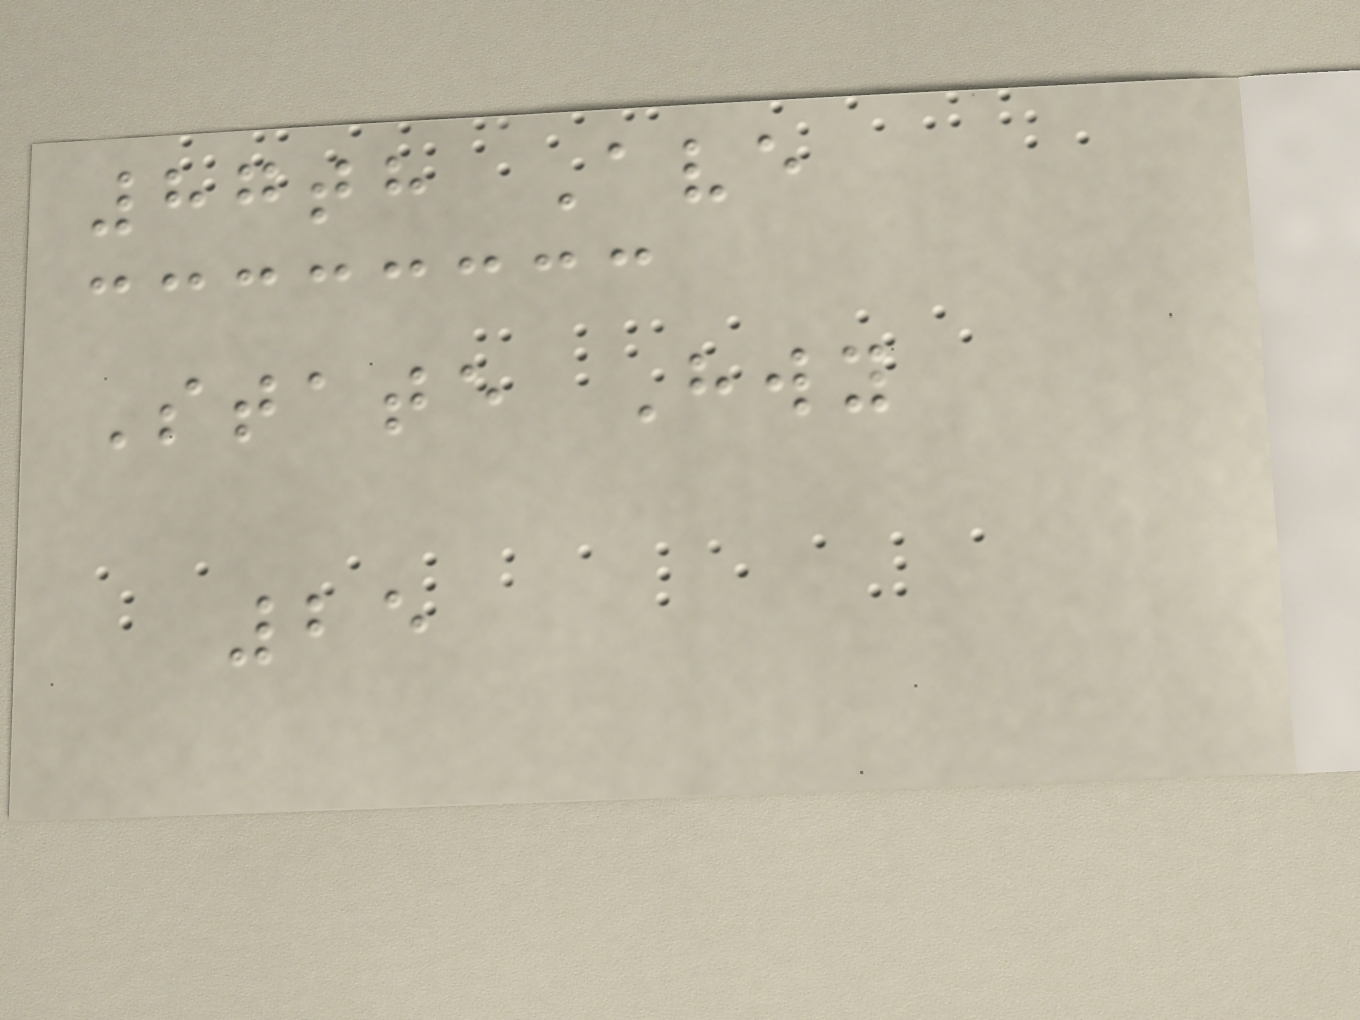87th Ave
State Hwy
25
